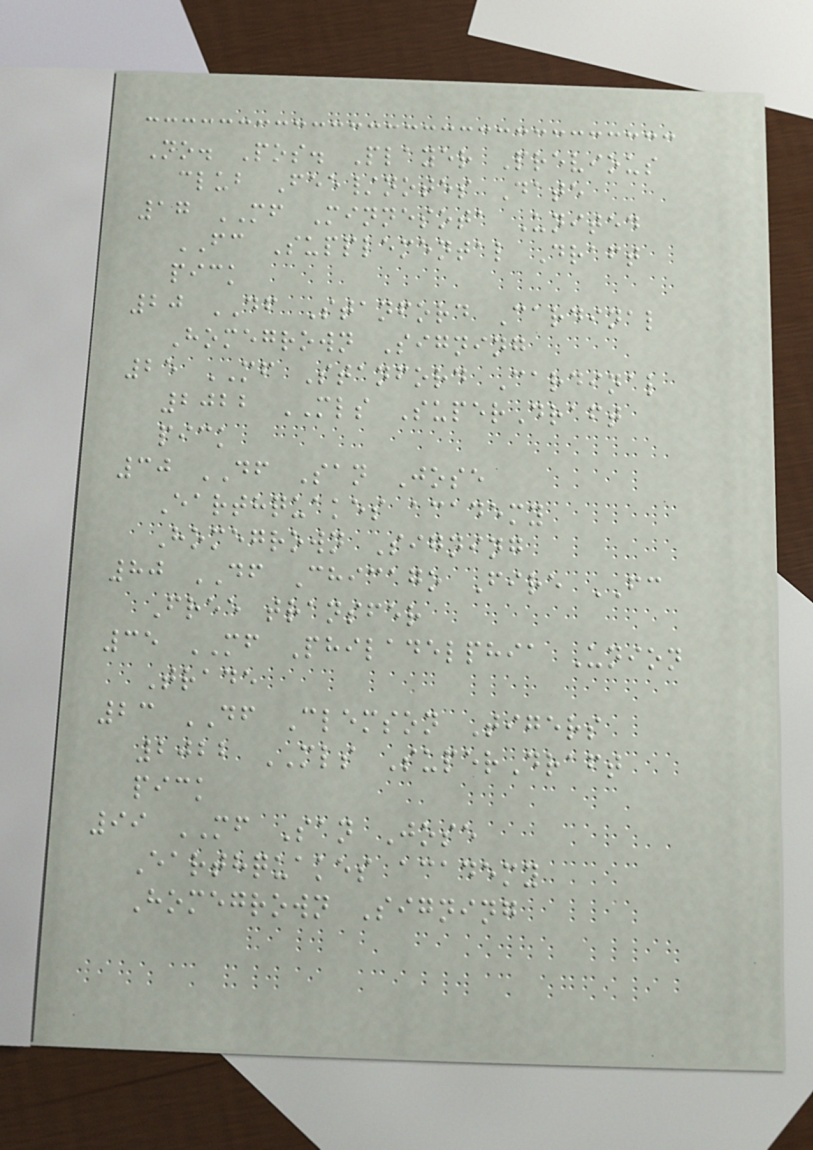No. Pos. Player Previous
club Fee/notes Date
17 MF Minnesota United
FC Supplemental Draft
pick
20 DF Stanford Cardinal
Homegrown Signing
25 MF Stanford Cardinal
2022 MLS SuperDraft
pick
30 DF San Jose
Earthquakes academy
Homegrown Signing
80 DF Chicago Fire FC
Free transfer
35 MF Philadelphia Union
Trade
23 DF Clemson Tigers
2022 MLS SuperDraft
pick
99 MF San Jose
Earthquakes academy
Homegrown Signing
